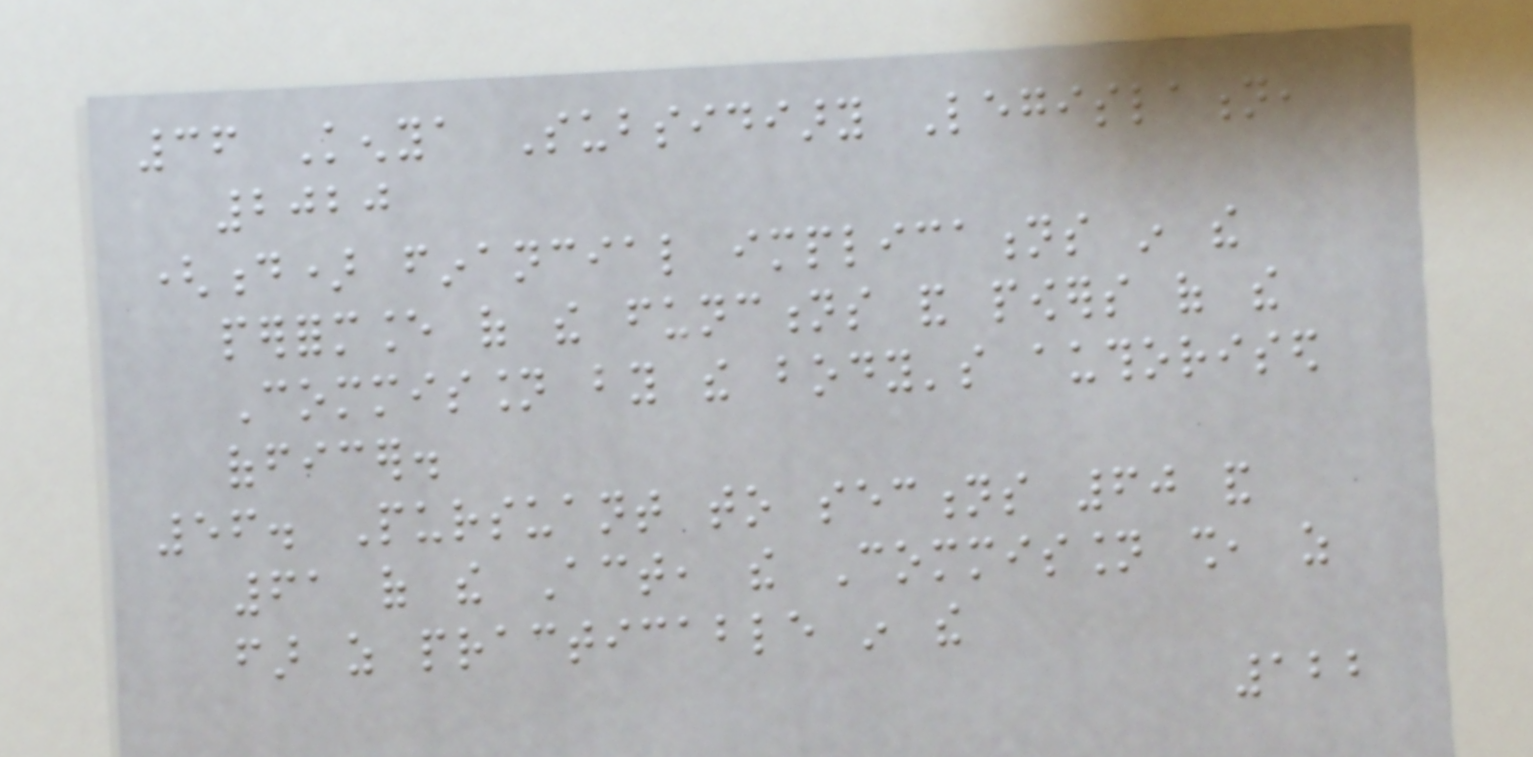36 Kenya Subsidiary Legislation,
2020
(d) financial implications in the
performance of the functions and powers of the
Commission by the body's authorised
officer.
56. Pursuant to sections 60 and
61 of the Act, the Commission shall, as
far as practicable in the
122
